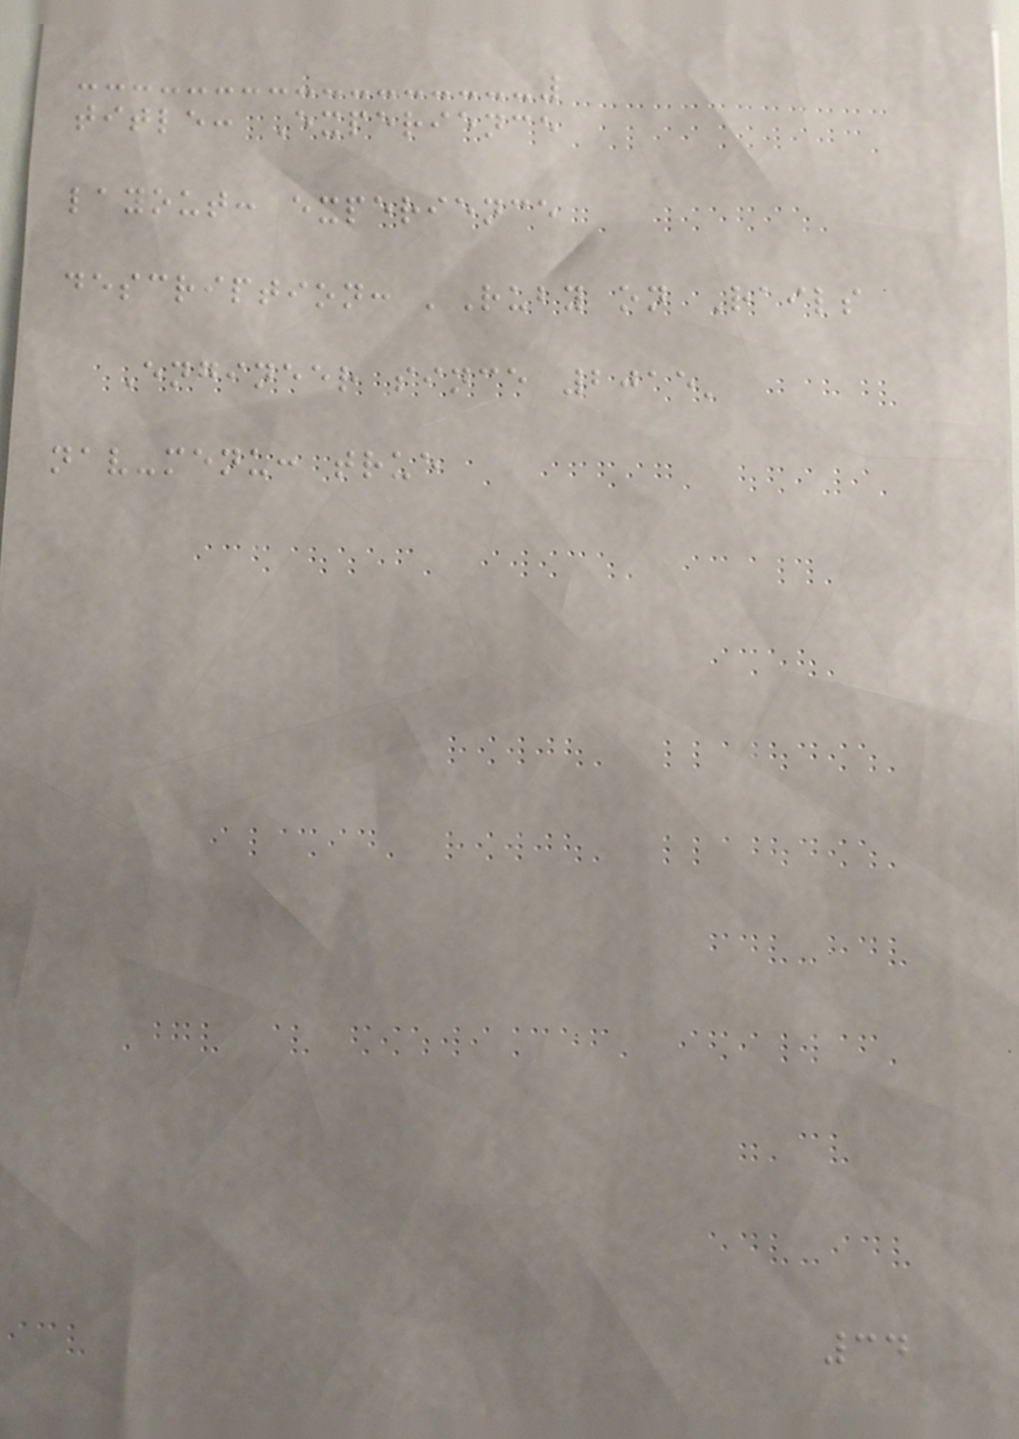title: Experience
layout: experience
description: 'Ruby on Rails
Engineer since 2015'
nav-menu: true
34
